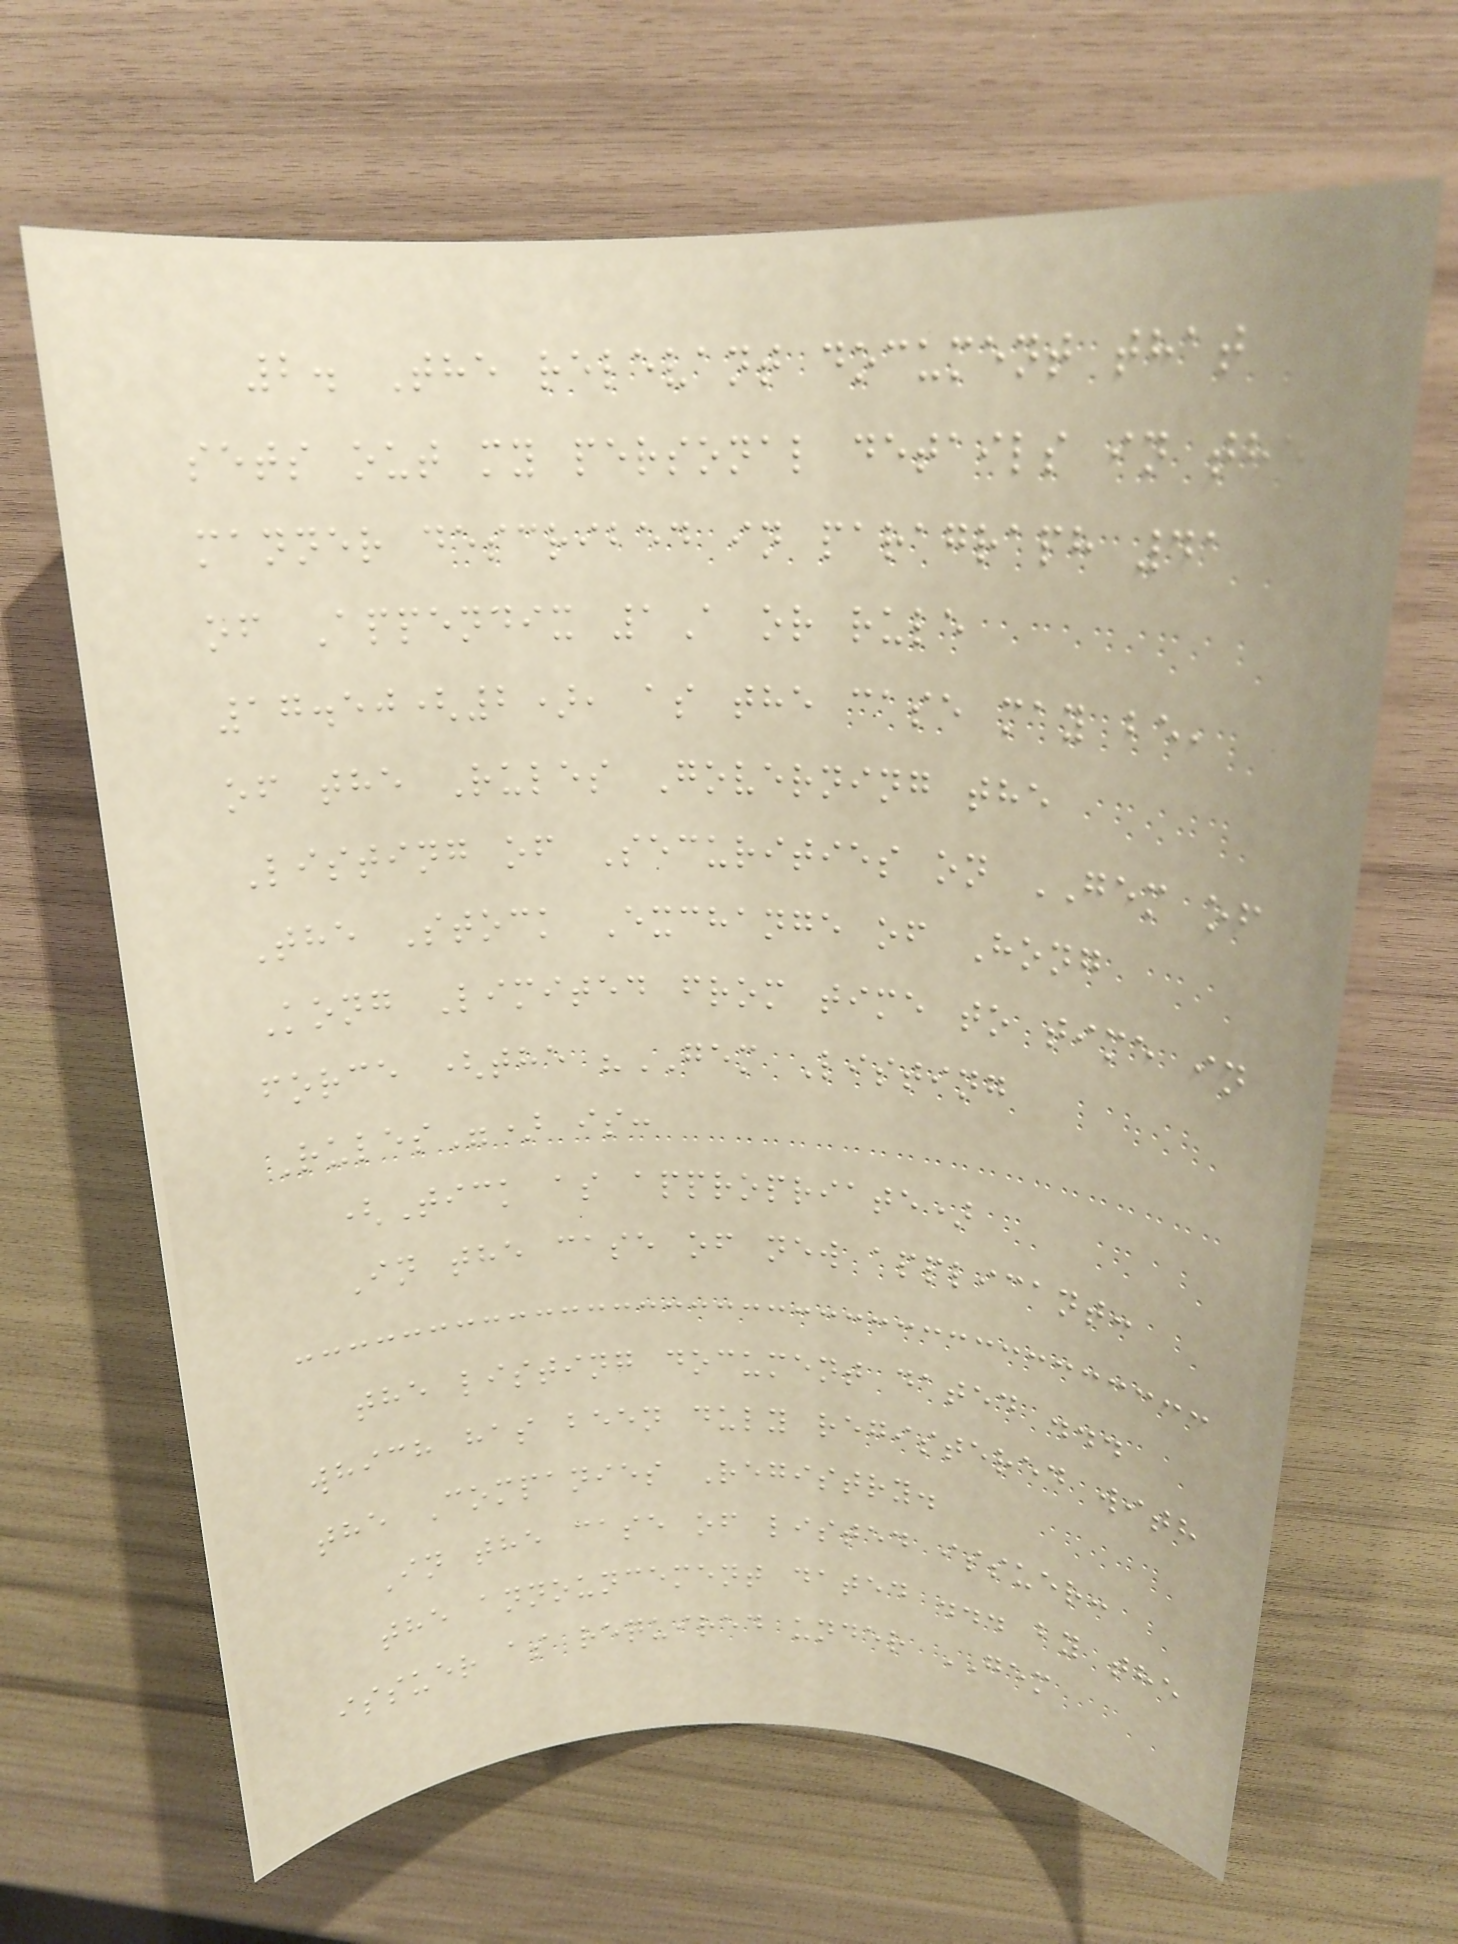2. The relevant document that
sets out my personal details in the
manner described in paragraph 41
of Appendix 1A or rule
17.50(2), as the case may be,
of the Rules Governing the
Listing of Securities on GEM of
The Stock Exchange of Hong
Kong Limited from time to time in
force (the "GEM Listing
Rules") is:
(Tick as appropriate)
In the case of new applicant:
the listing document dated ...
which has been duly registered with
the Companies Registry.
In the case of listed issuer:
the announcement dated ... by the
issuer as required under GEM
